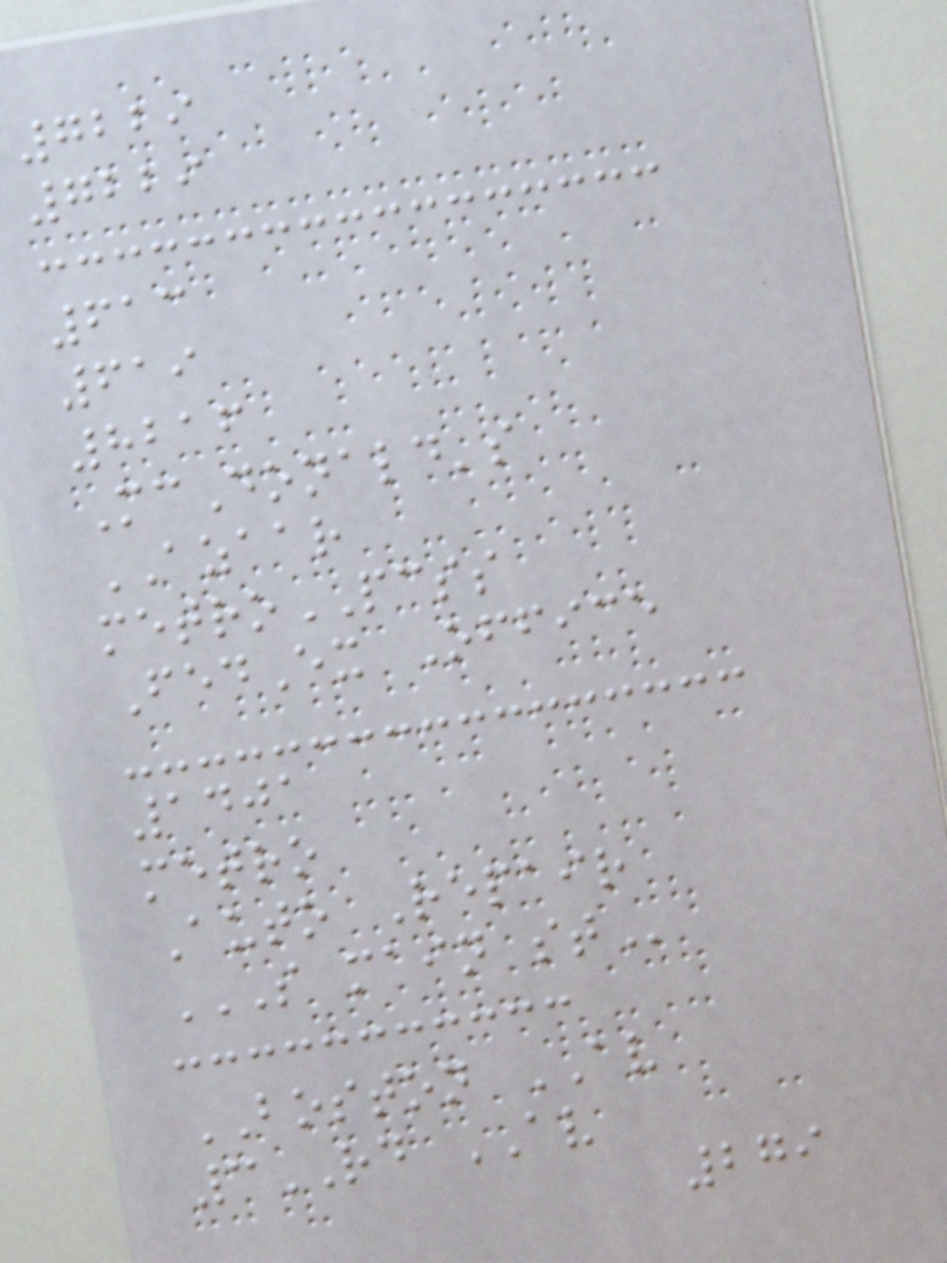7229
7229
613
619
8216
McDonald's
AZAAR
metroPCSS
FedEx Office
1401
metro
Auto Repair
S MAIN ST
BOSTON AV
3RD AV
279
